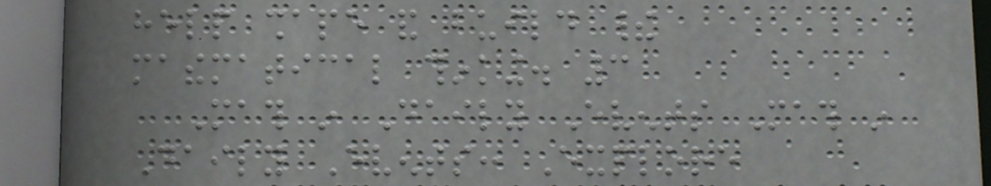help shape and build their
mathematical thinking. 3
Math in Daily Events Math in
Daily Events: Explore
